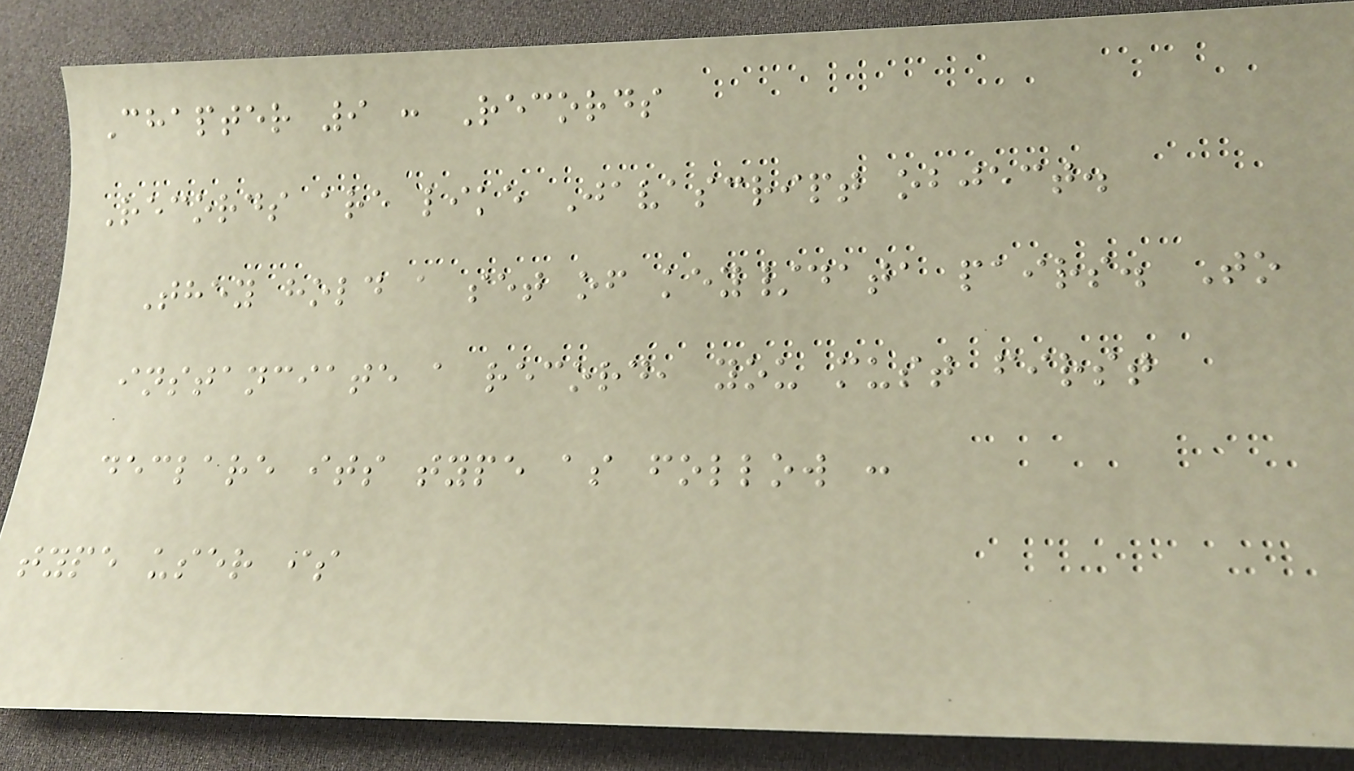Chapter 9 : Records
Records are like Javascript object.
They hold a set of key/data pairs. To
instanciate a record, you must first
declare its type as follow :
type user is
